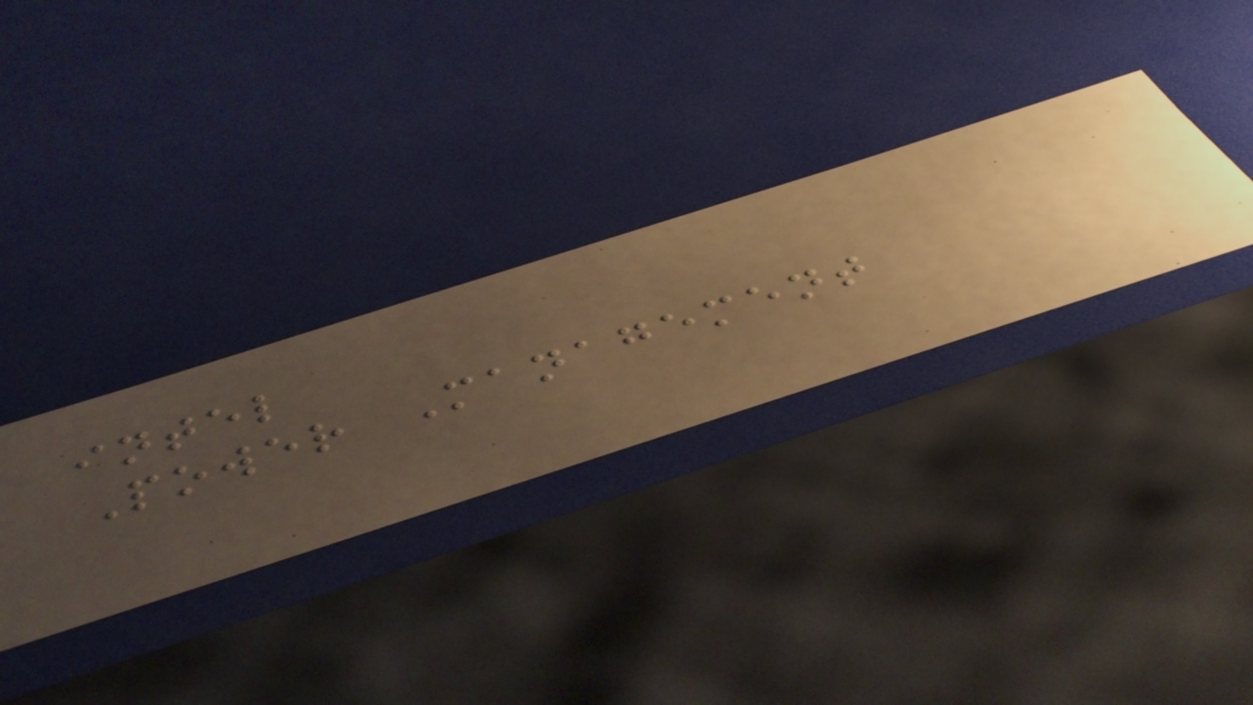intel
Power Management
